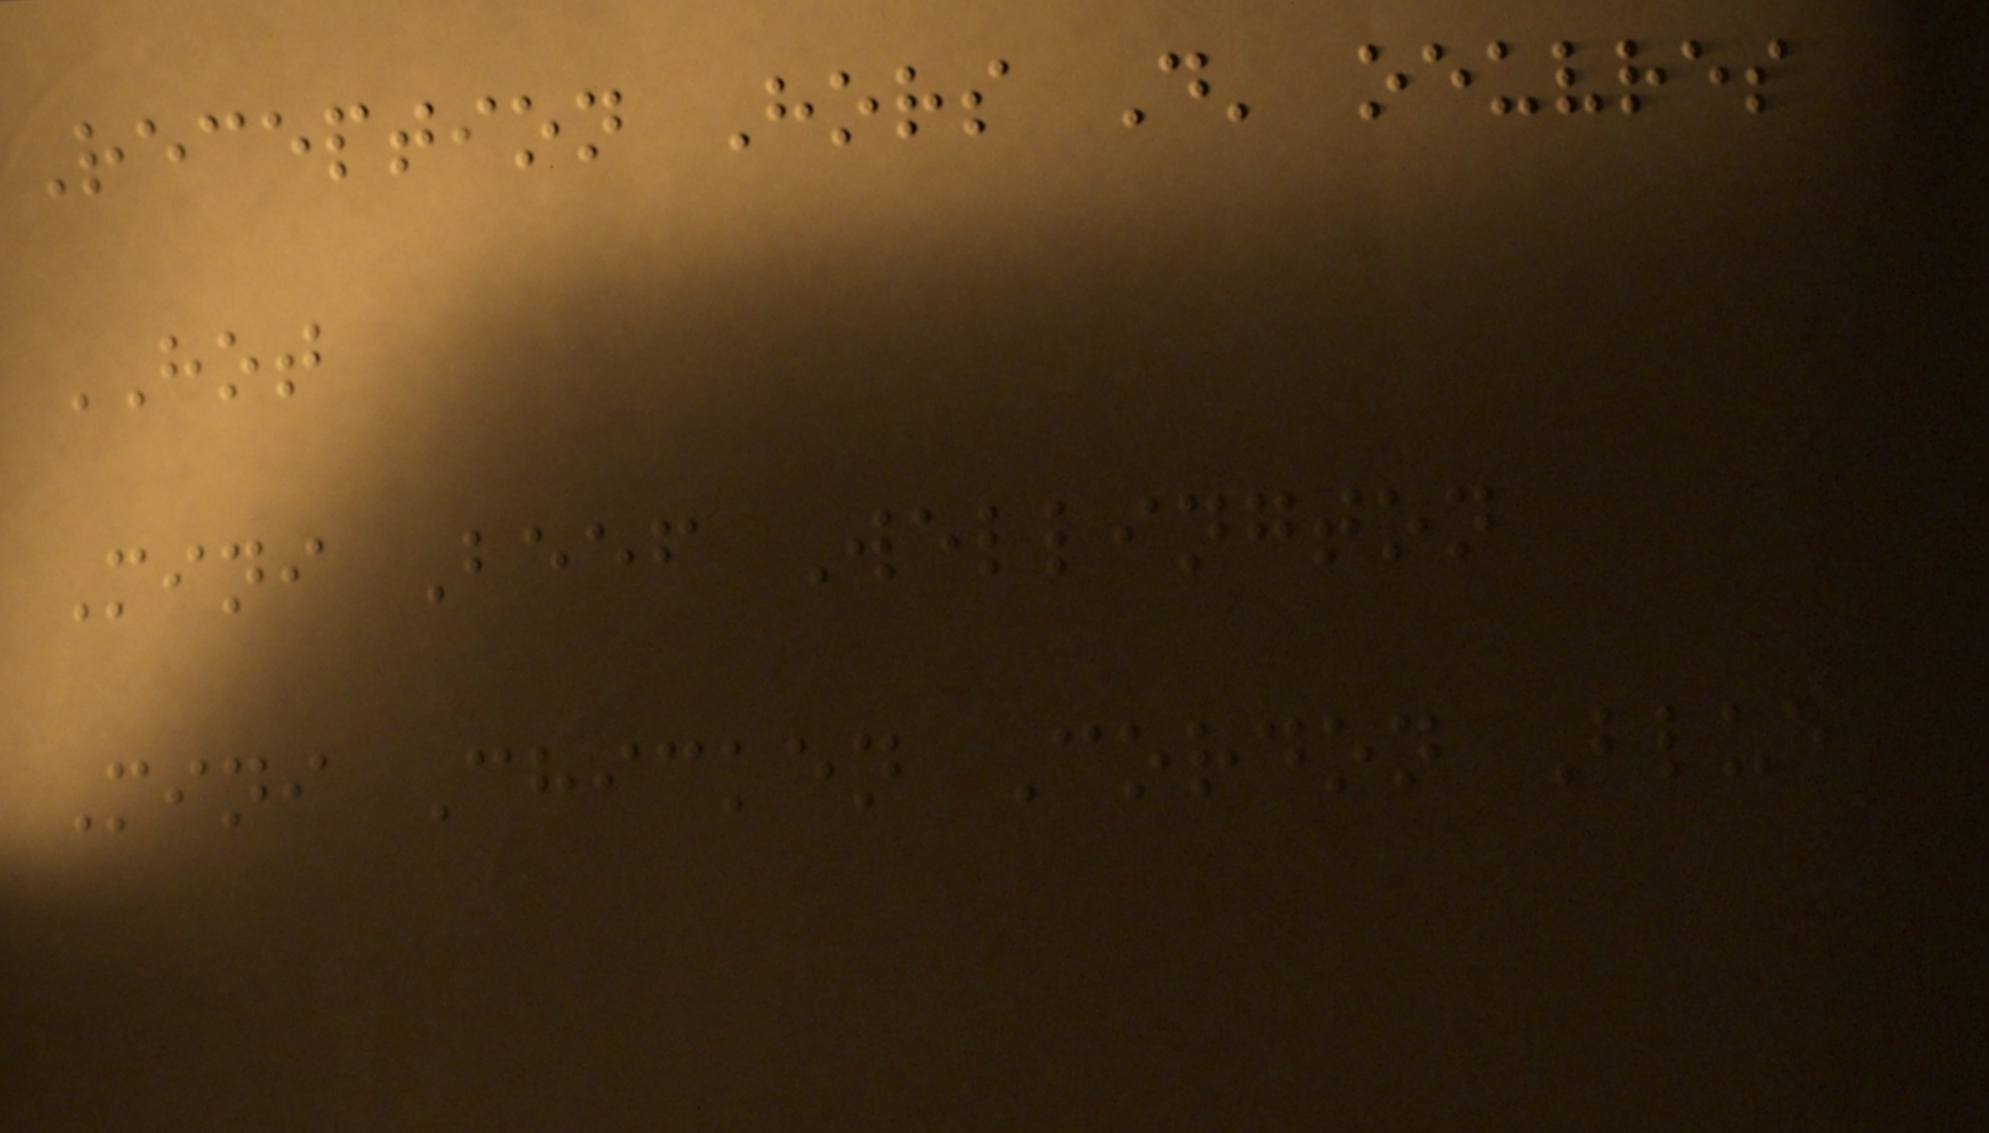Reception Hors D' oeuvres
HOT
Mini Beef Wellington
Mini Chicken Cordon Blue
